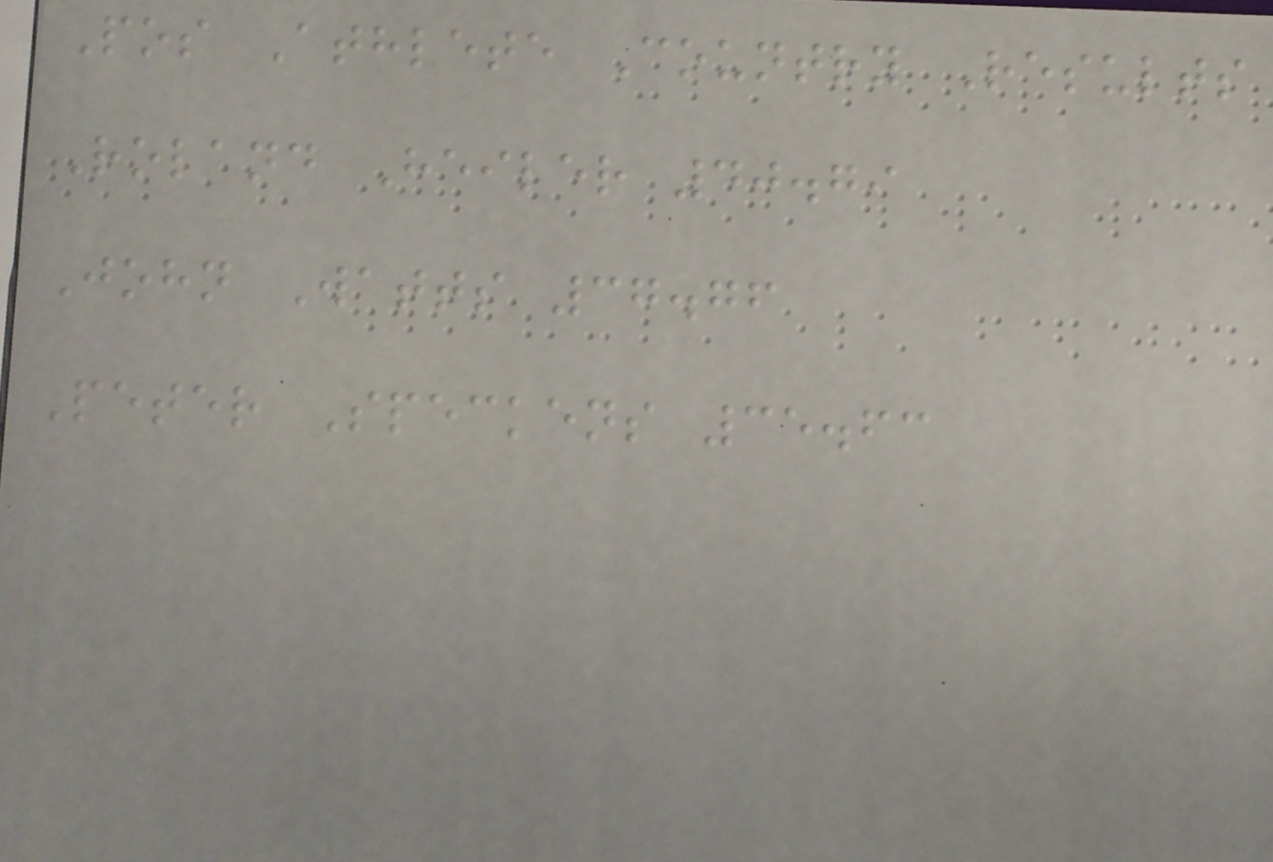Pos Athlete Country Results
Roland Heiler 40.79
John Watts 37.76
Peter Speckens 35.63
